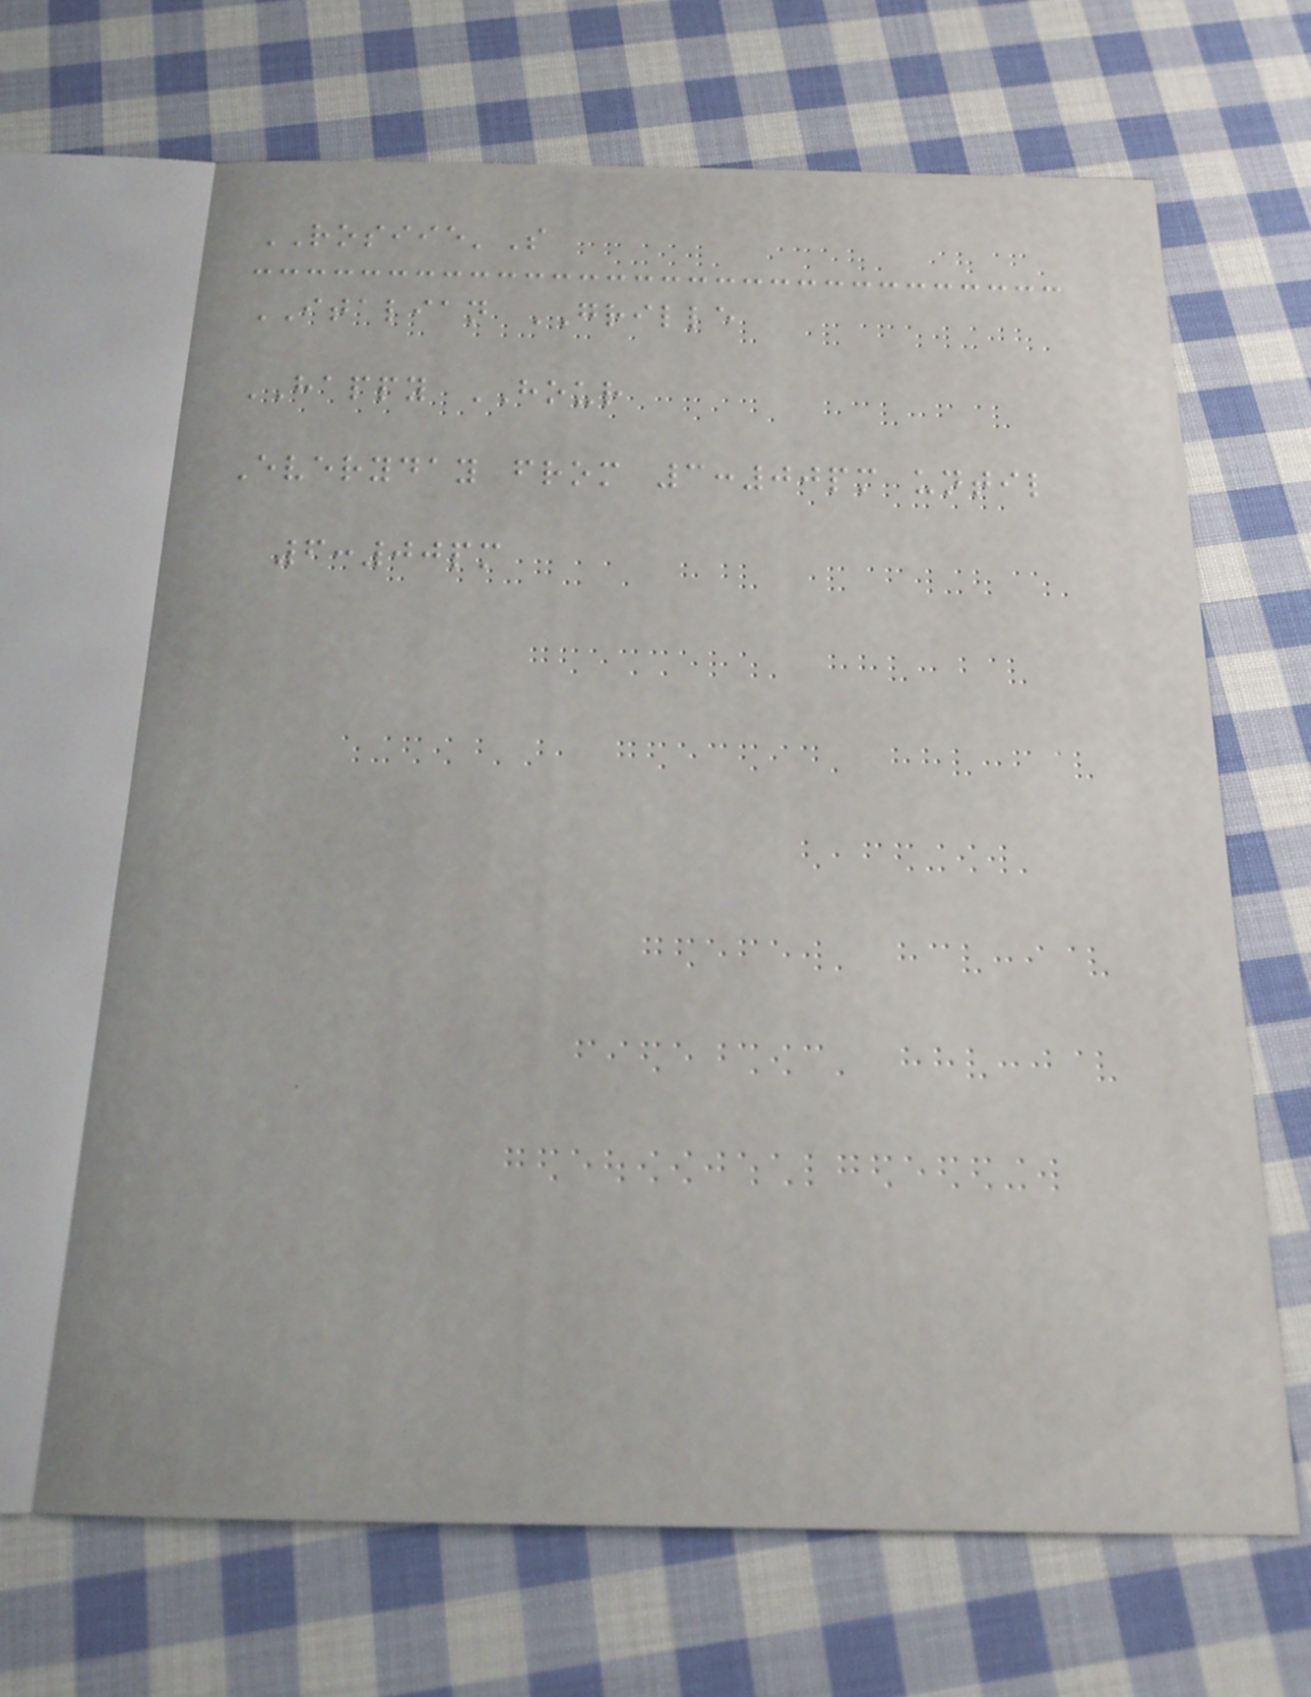ROSIIE'S
ITALIAN GRILLE
HAPPY HOUR
Everyday from 3:00pm until
6:00pm
